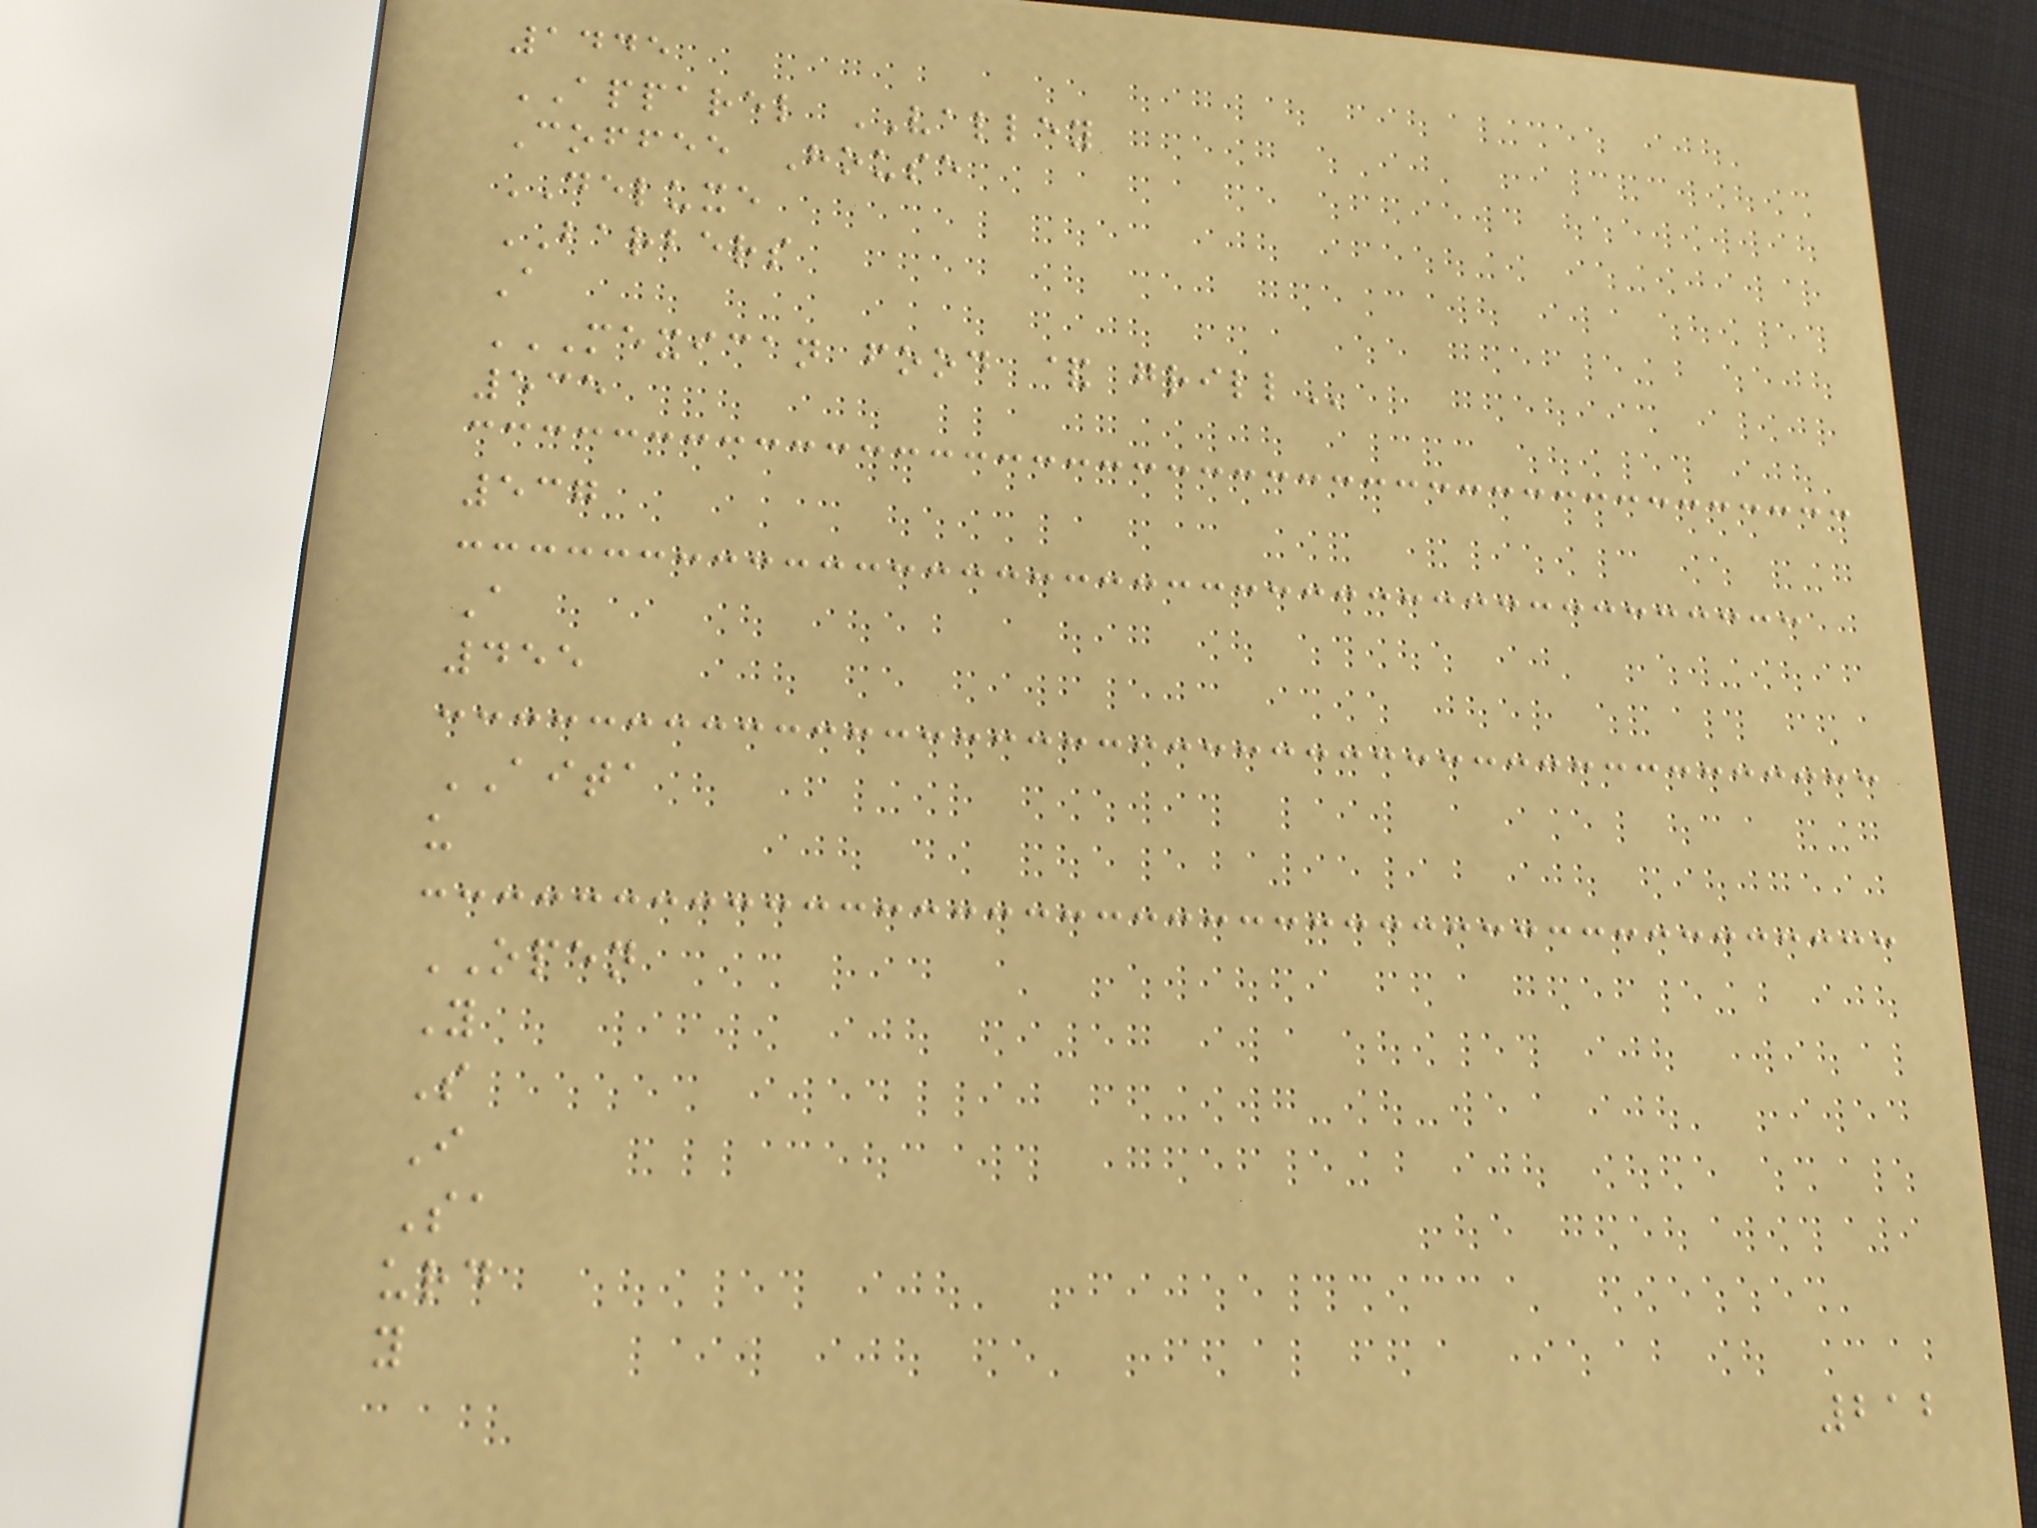1445
APPAREL VALLEY
Coffee House
DELUXE
BARBERS
A
MEXICAN FOOD & GRILL
535
537
A
455
AITA
u
OPEN
Y
S
I
Sa
urd
y
212
